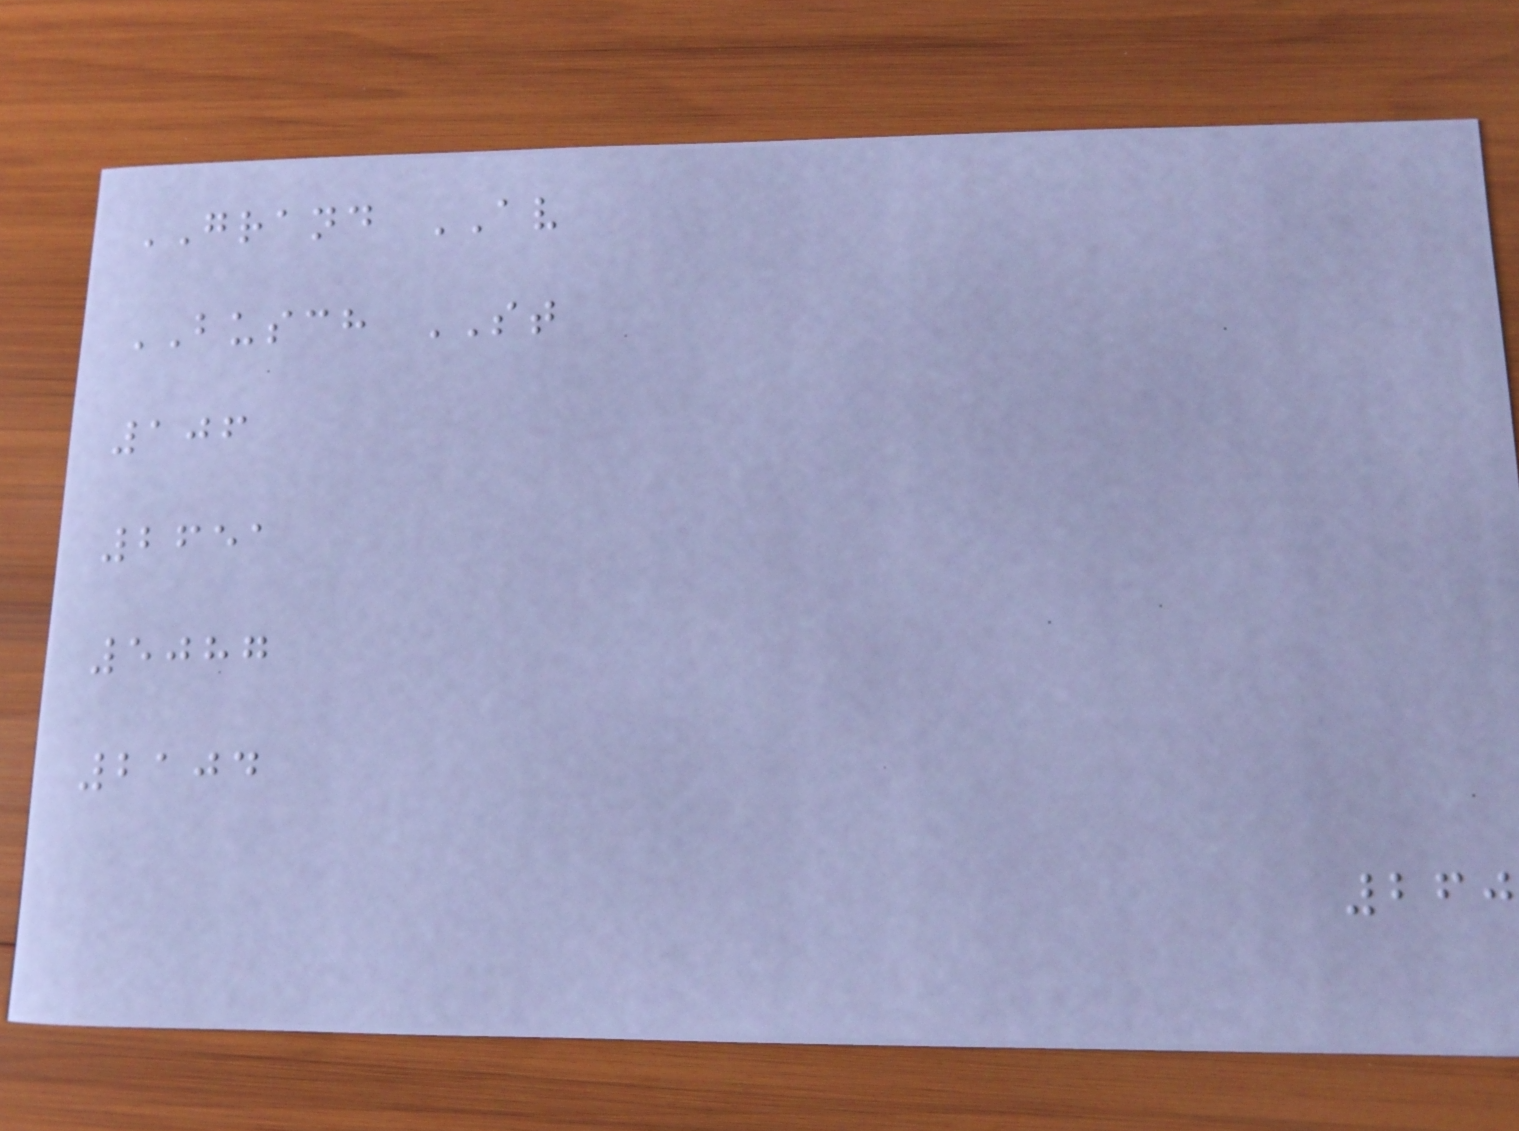GRAND AV
BUSCH ST
106
2651
5087
2104
260
